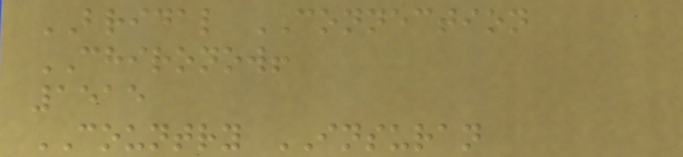BRIDAL CONNECTION
CHIRONOW!
1515
COUNTRY INSURAN
